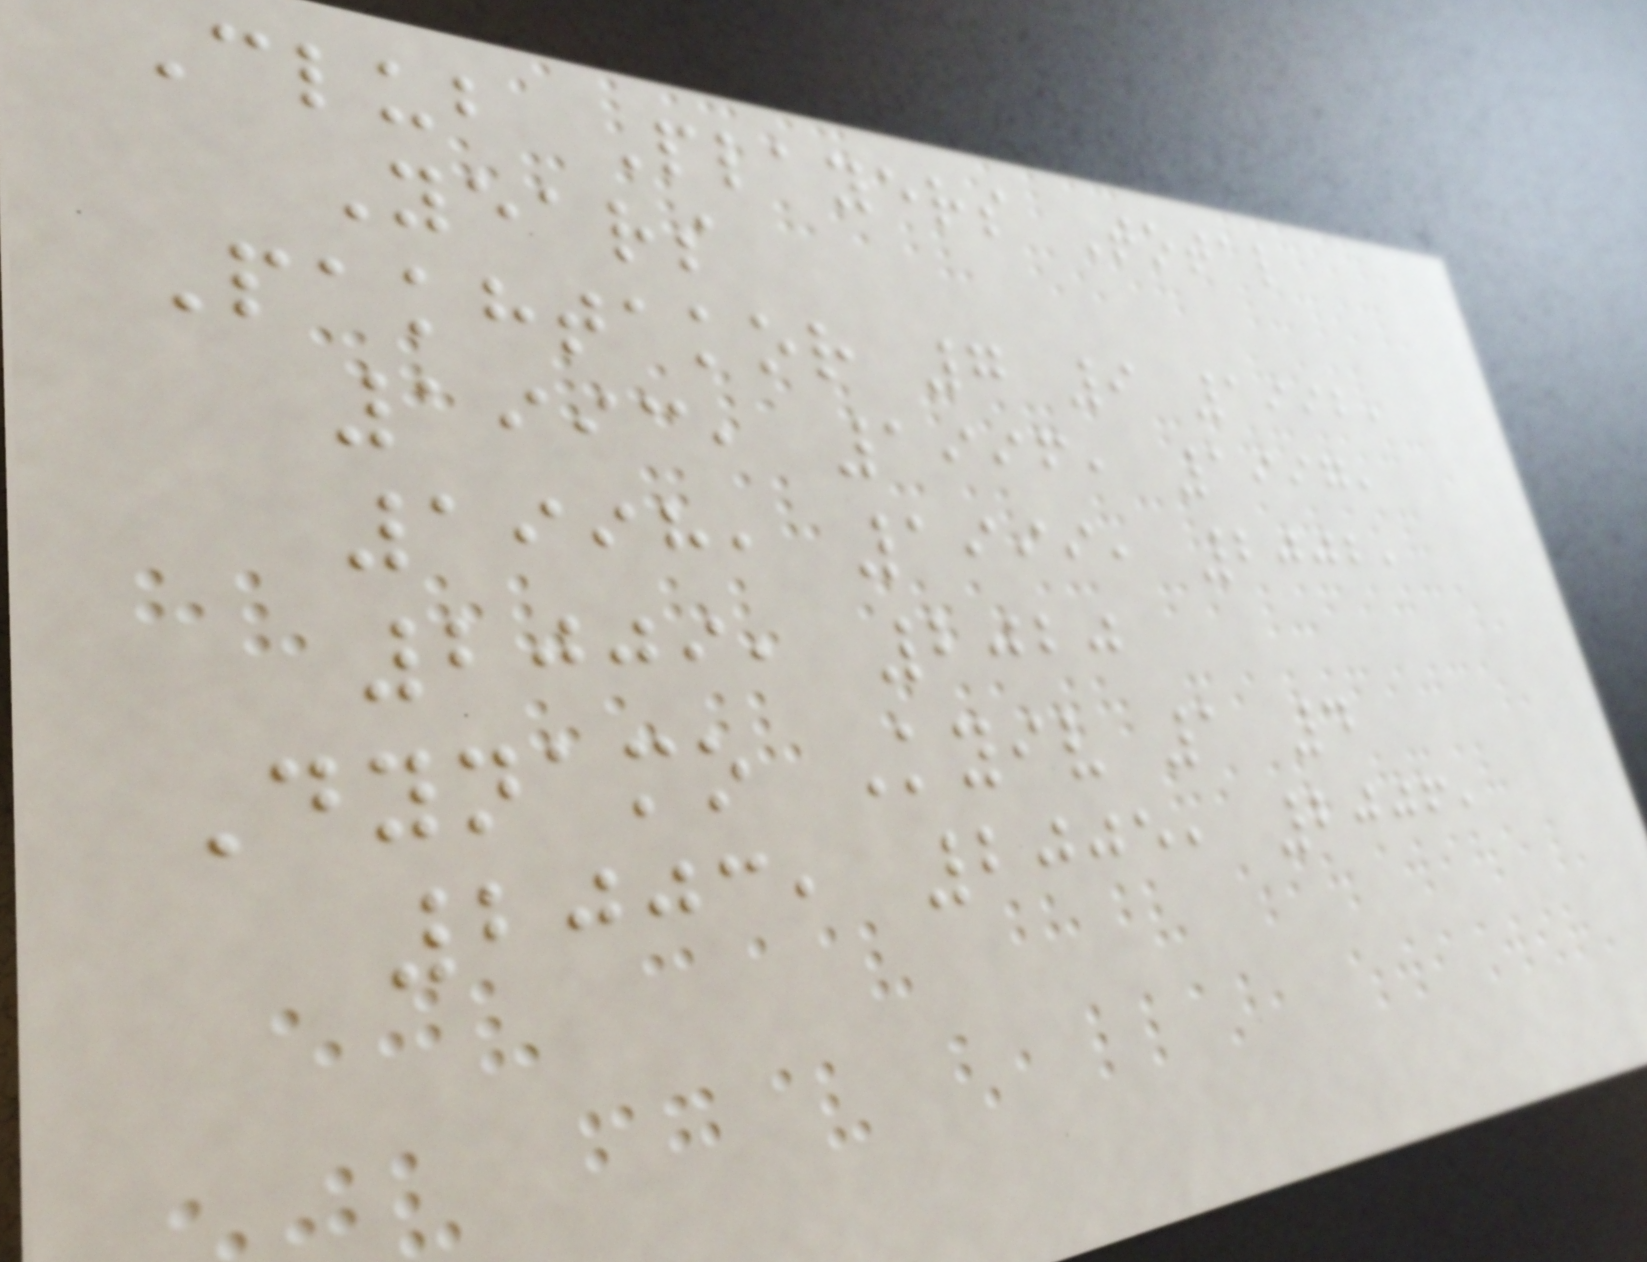Club Players Total
Years
Pakhtakor 7 9 1992,
1993, 1996, 1997,
1998, 1999, 2002,
2009, 2020
Dynamo Kyiv 1 4
2003, 2005, 2006,
